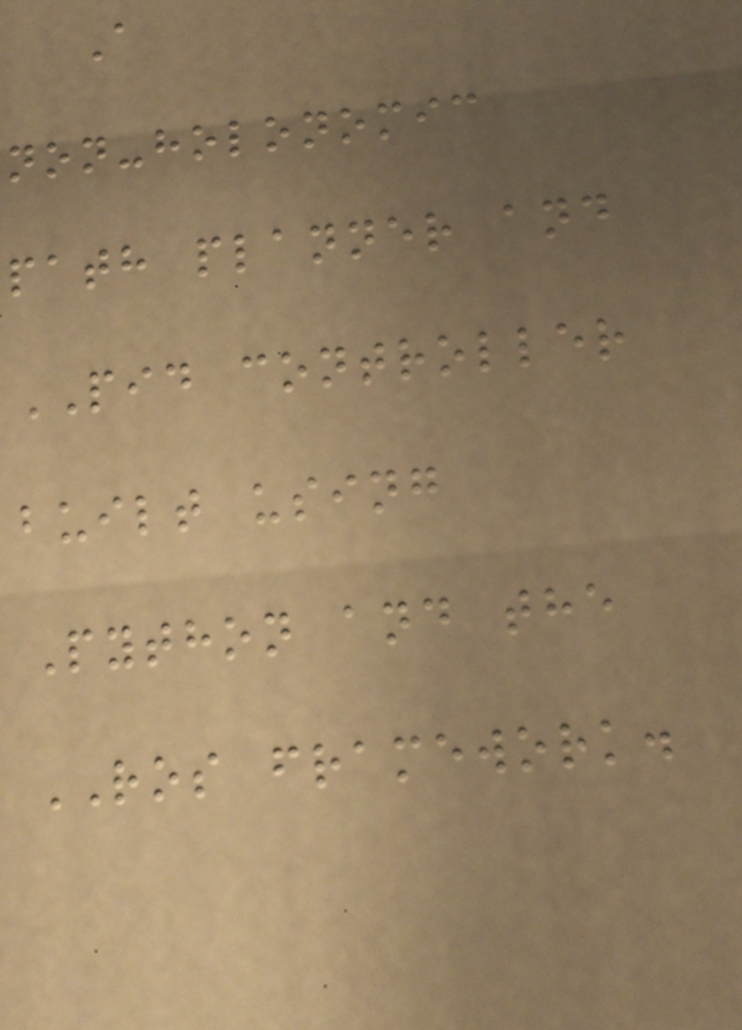A
non-holonomic
path planner and
PID controller
built using
Python and the
ROS framework.
